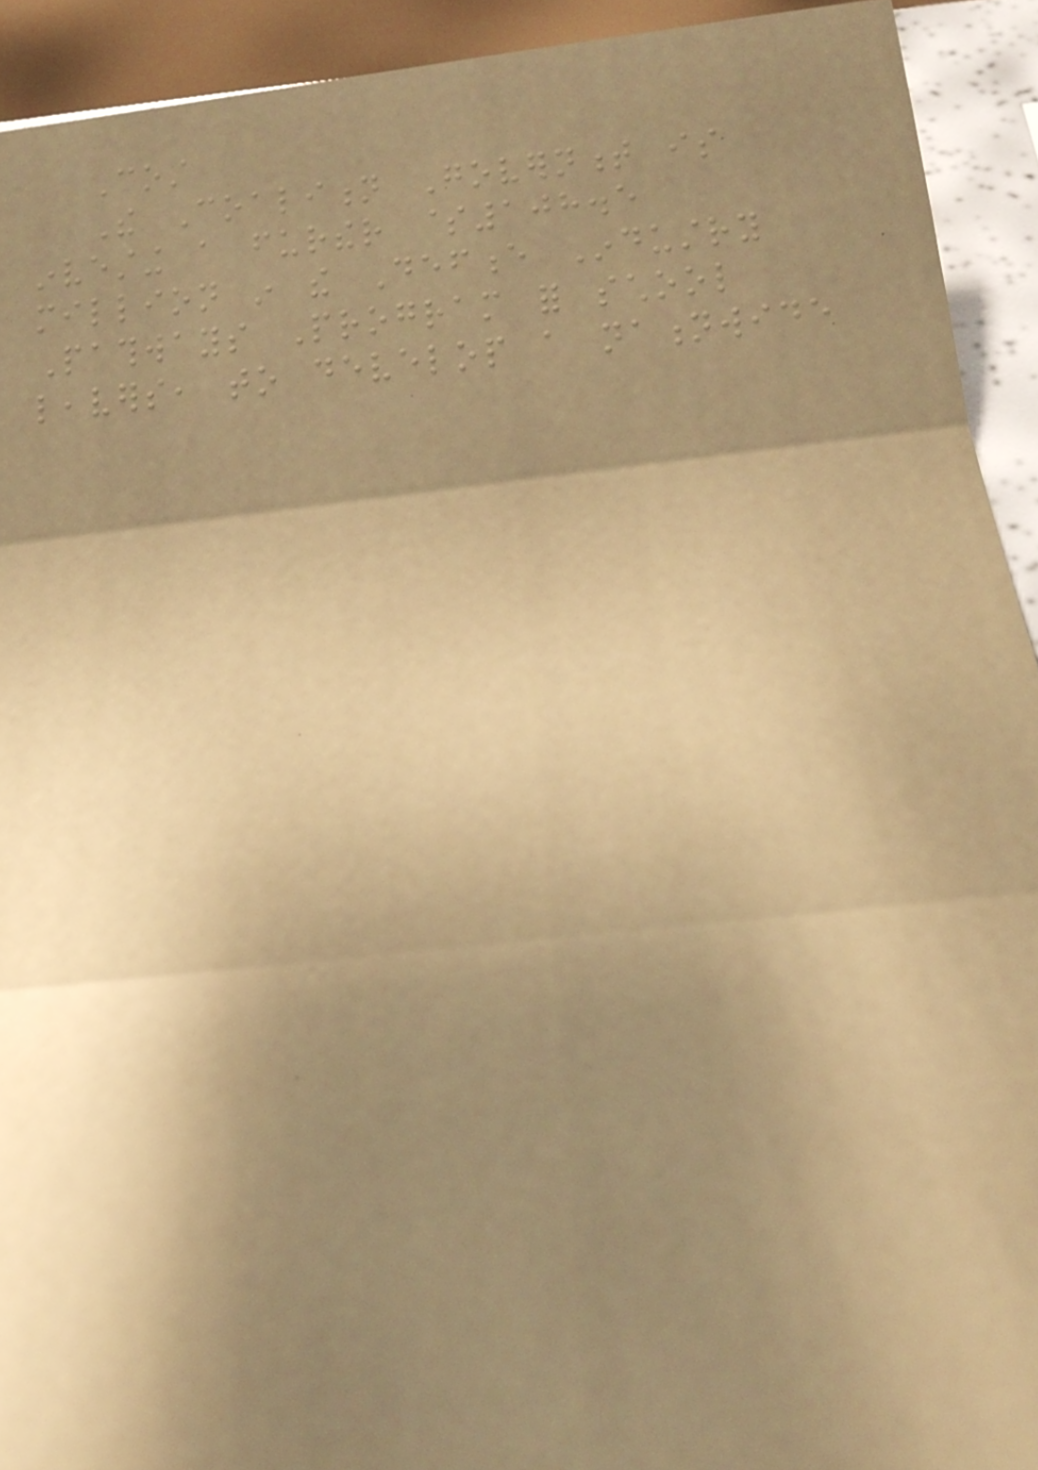Cost
The Coalition Government is
investing a further $108.5
million in the Defence Industry
Pathways Program for school
leavers, to develop a nationwide
